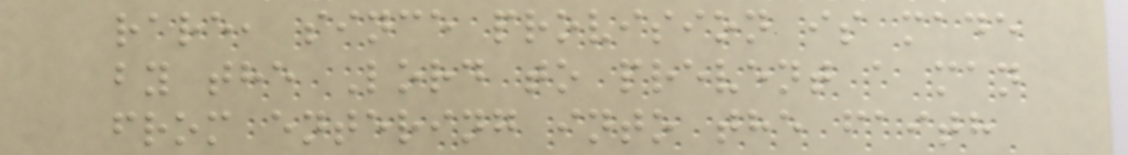rare, since provision is made
by the Lord to prevent a man
from entering into the faith
